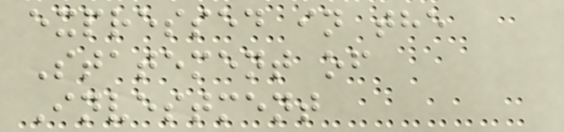expressed in the
Statement of
Investment
